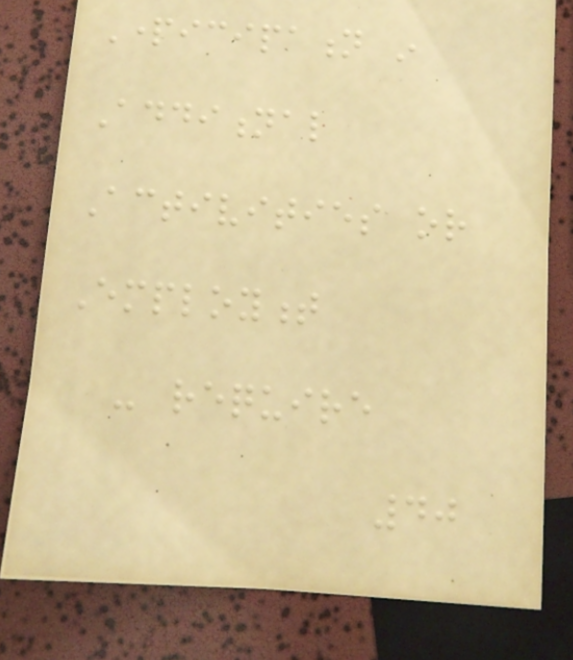Participation in
Additional
Activities or
Employment
- require
40
